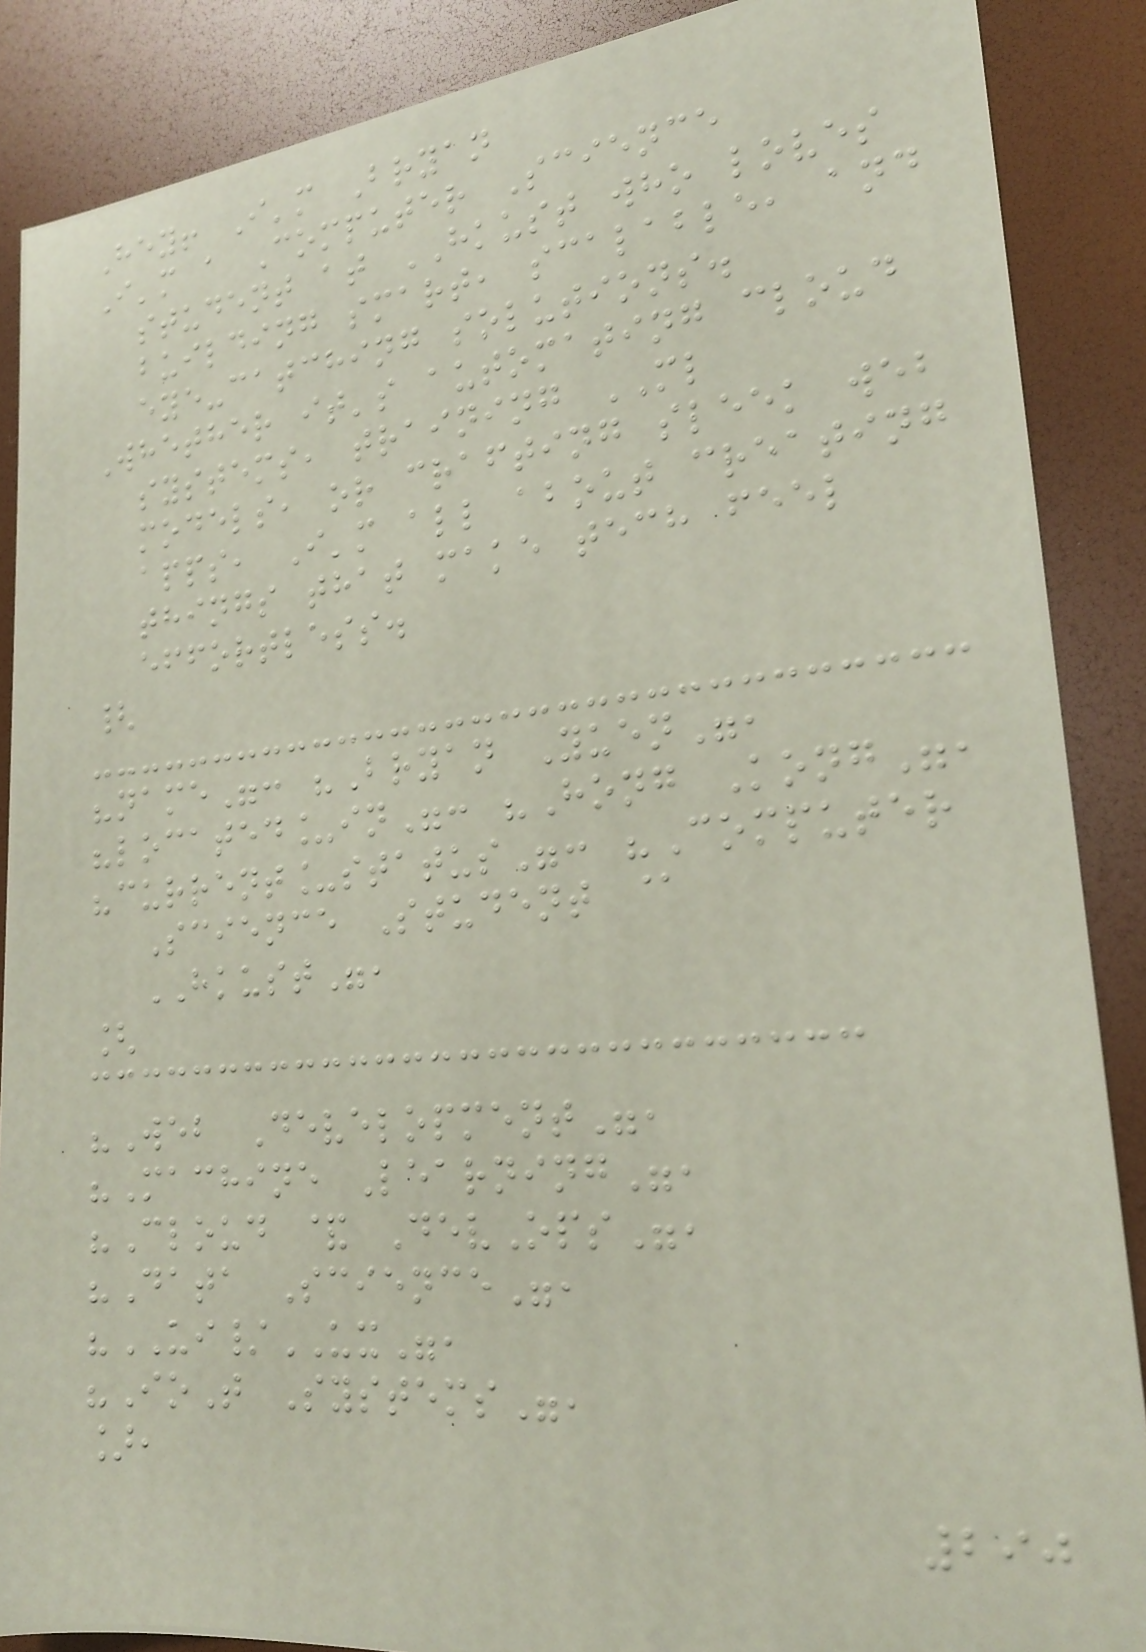Hey! I'm Bryan
I'm a Computer Science
student at HKUST who loves
building smart, scalable, and
eye-catching solutions.
Whether it's automating cloud
systems, training ML
models, or crafting sleek web
apps, I'm all about creating
things that make tech feel
effortless.
{
"name": "Bryan Yuen",
"located_in": "Hong Kong",
"current_status": "Computer
Science Student @
HKUST",
[
"Web Development",
"Machine Learning",
"Cloud & DevOps",
"Data Science",
"UI/UX",
"IoT Systems",
],
290
